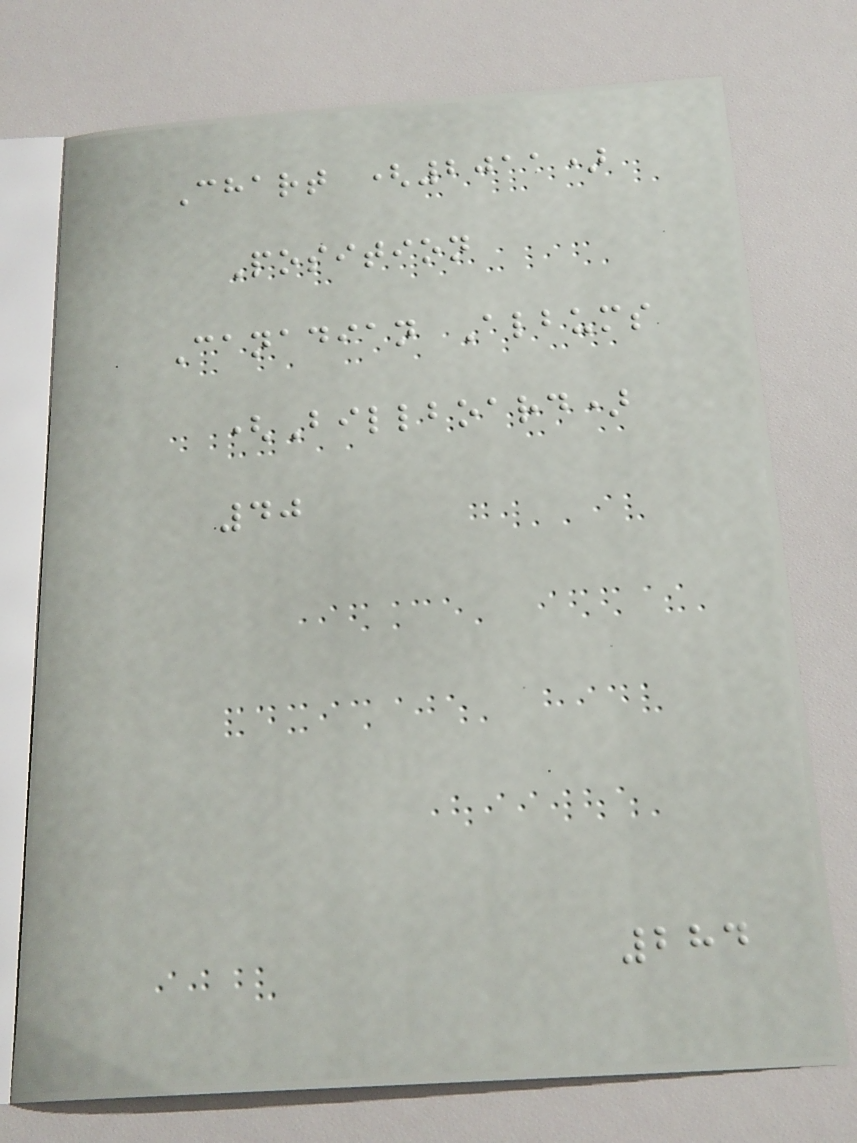Chart (2011)
Position
Canadian Albums
(Billboard)
40
284
